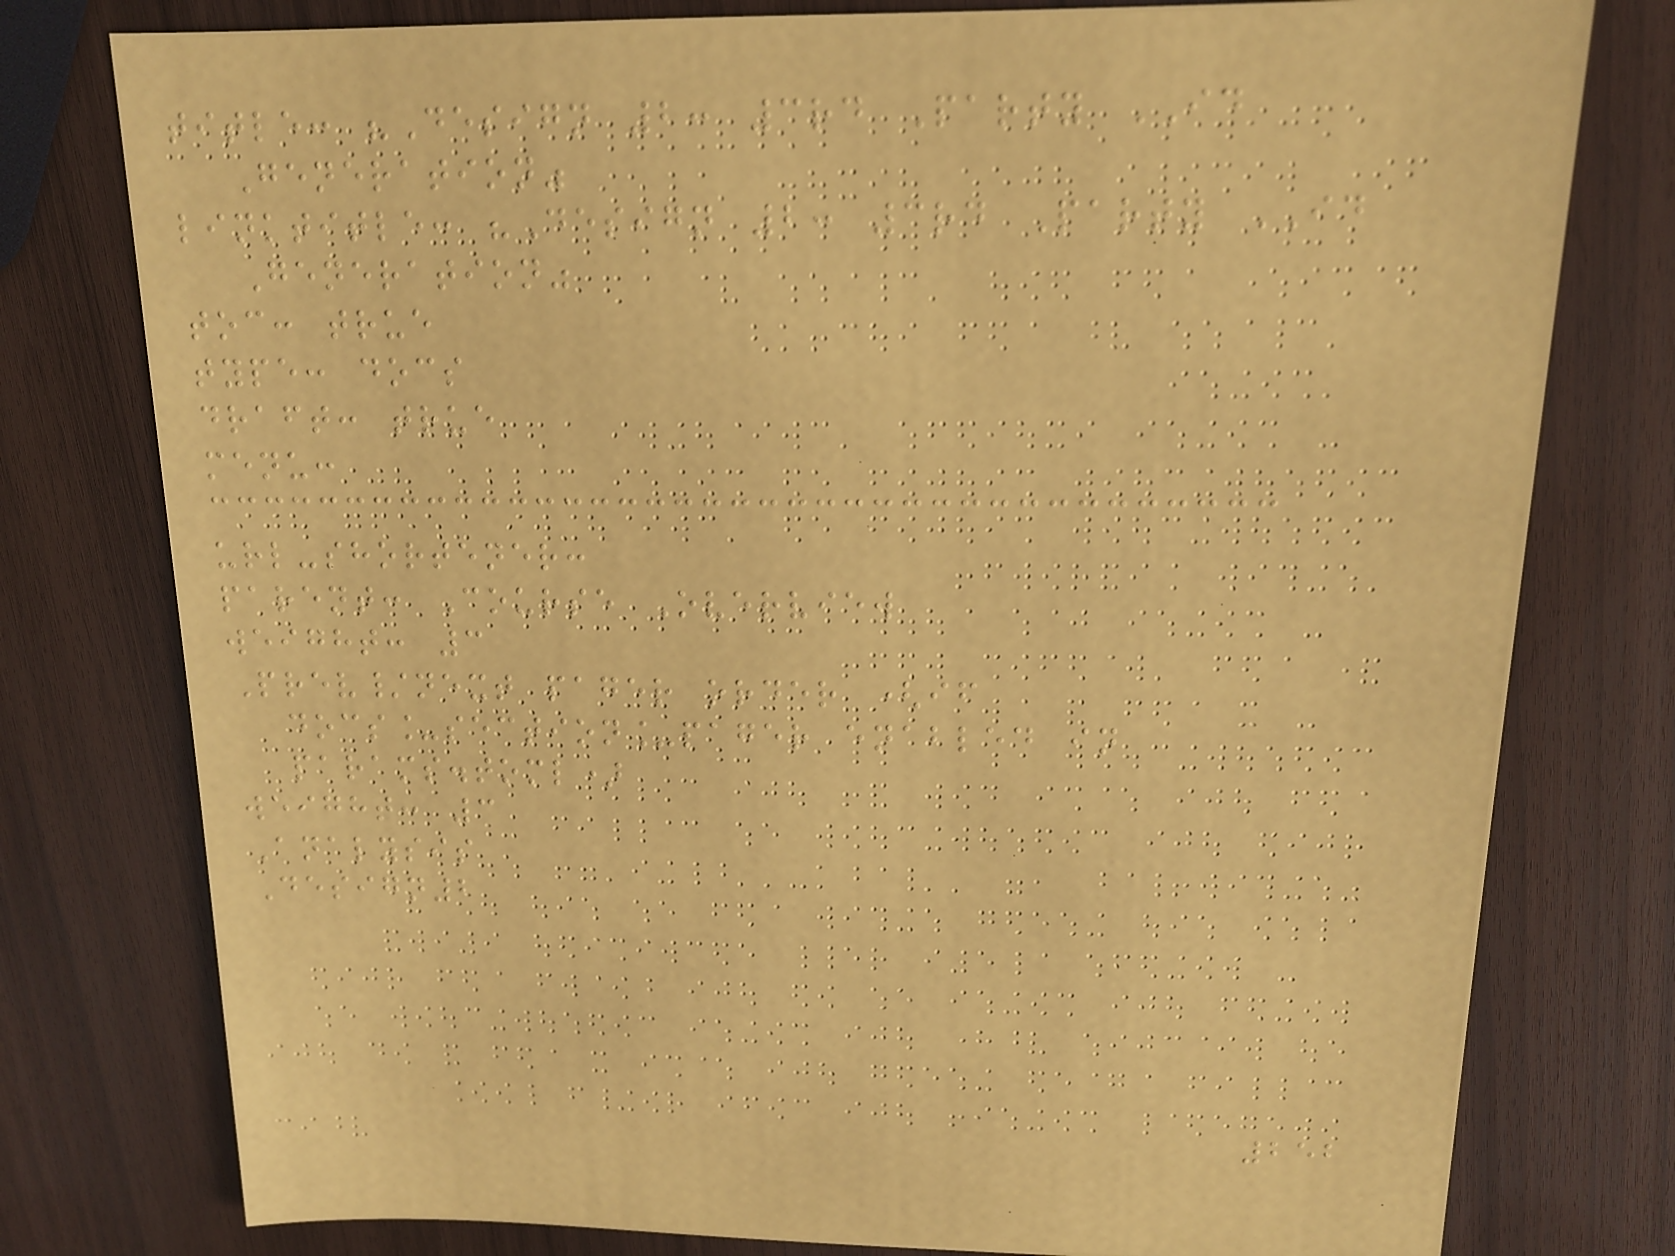title: "Design 2: 3rd Party ID
Generation"
linktitle: "Design 2: 3rd Party ID
Generation"
toc: true
type: docs
draft: true
menu:
url-shortener:
parent: Course Overview
weight: 3
Prev/next pager order (if
docs_section_pager enabled in
params.toml)
weight: 3
Analysis
Design2
252
